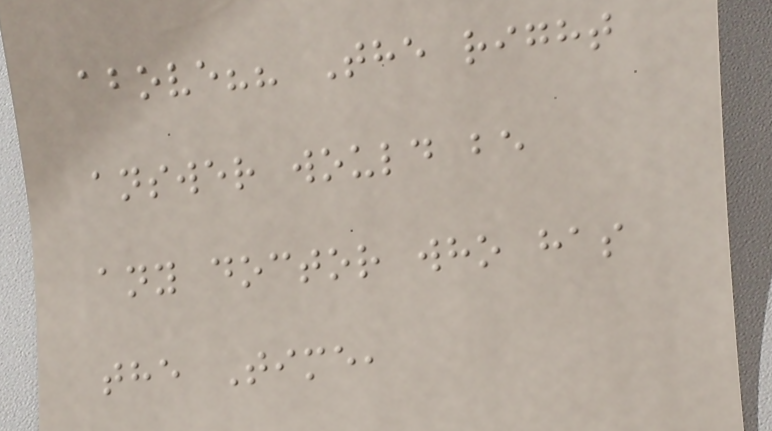above?? The right
answer would be
any doctor who has
the Time,
